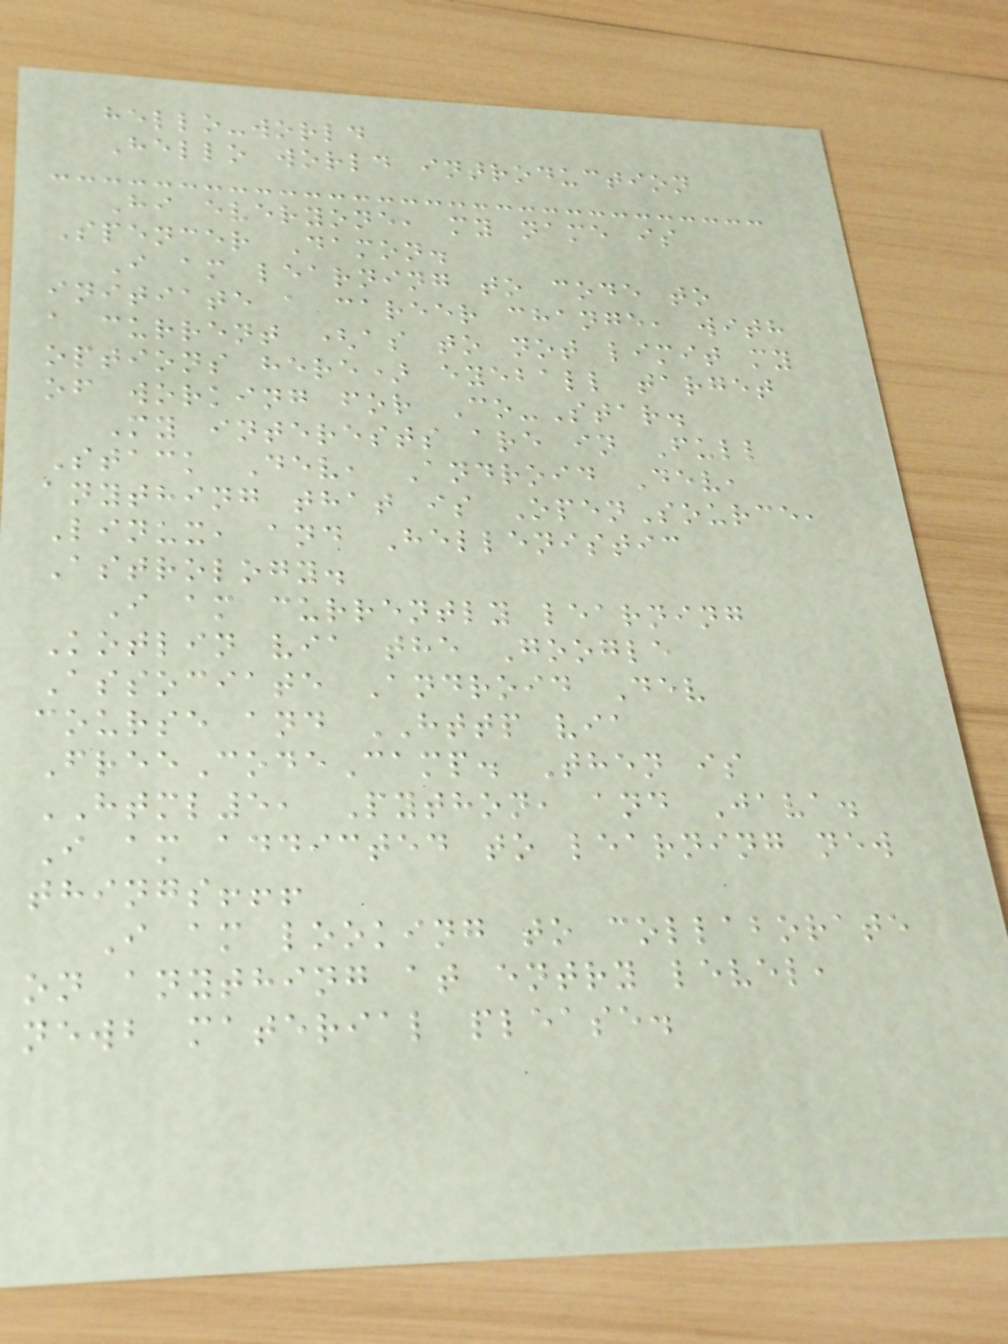hello-world
Hello world introduction
Hi everyone, my name is
Spencer Damon.
I am learning to code to
initiate a career change, with
a current (as to not limit my
options here) eyeball target
of working for Co-Star.
My interests are in Full
Stack Dev, Android Dev,
anything that is OpenSource,
Linux, and Hellenistic
Astrology.
I am currently learning
Kotlin via the Google
Associate Android Dev
course and HTTP via
FreeCodeCamp. Then is
HTML5, Python, and Java.
I am addicted to learning new
things!!!
I am looking to collaborate
on anything at entry level,
newb material please.
